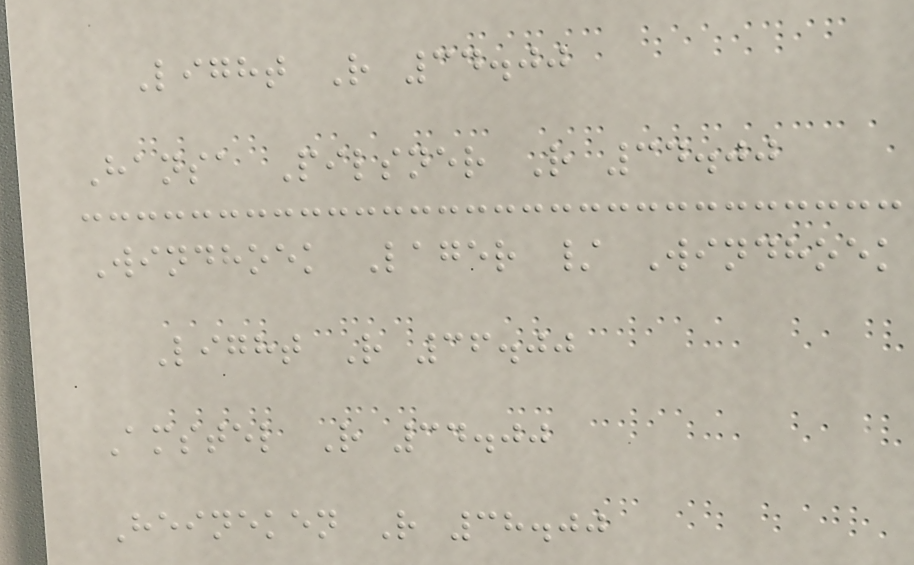Light R 34.00
Hansa Pilsner R 34.00
Windhoek Lager / Windhoek
Light R 36.00
Amstel R 34.00
Heineken R 38.00
